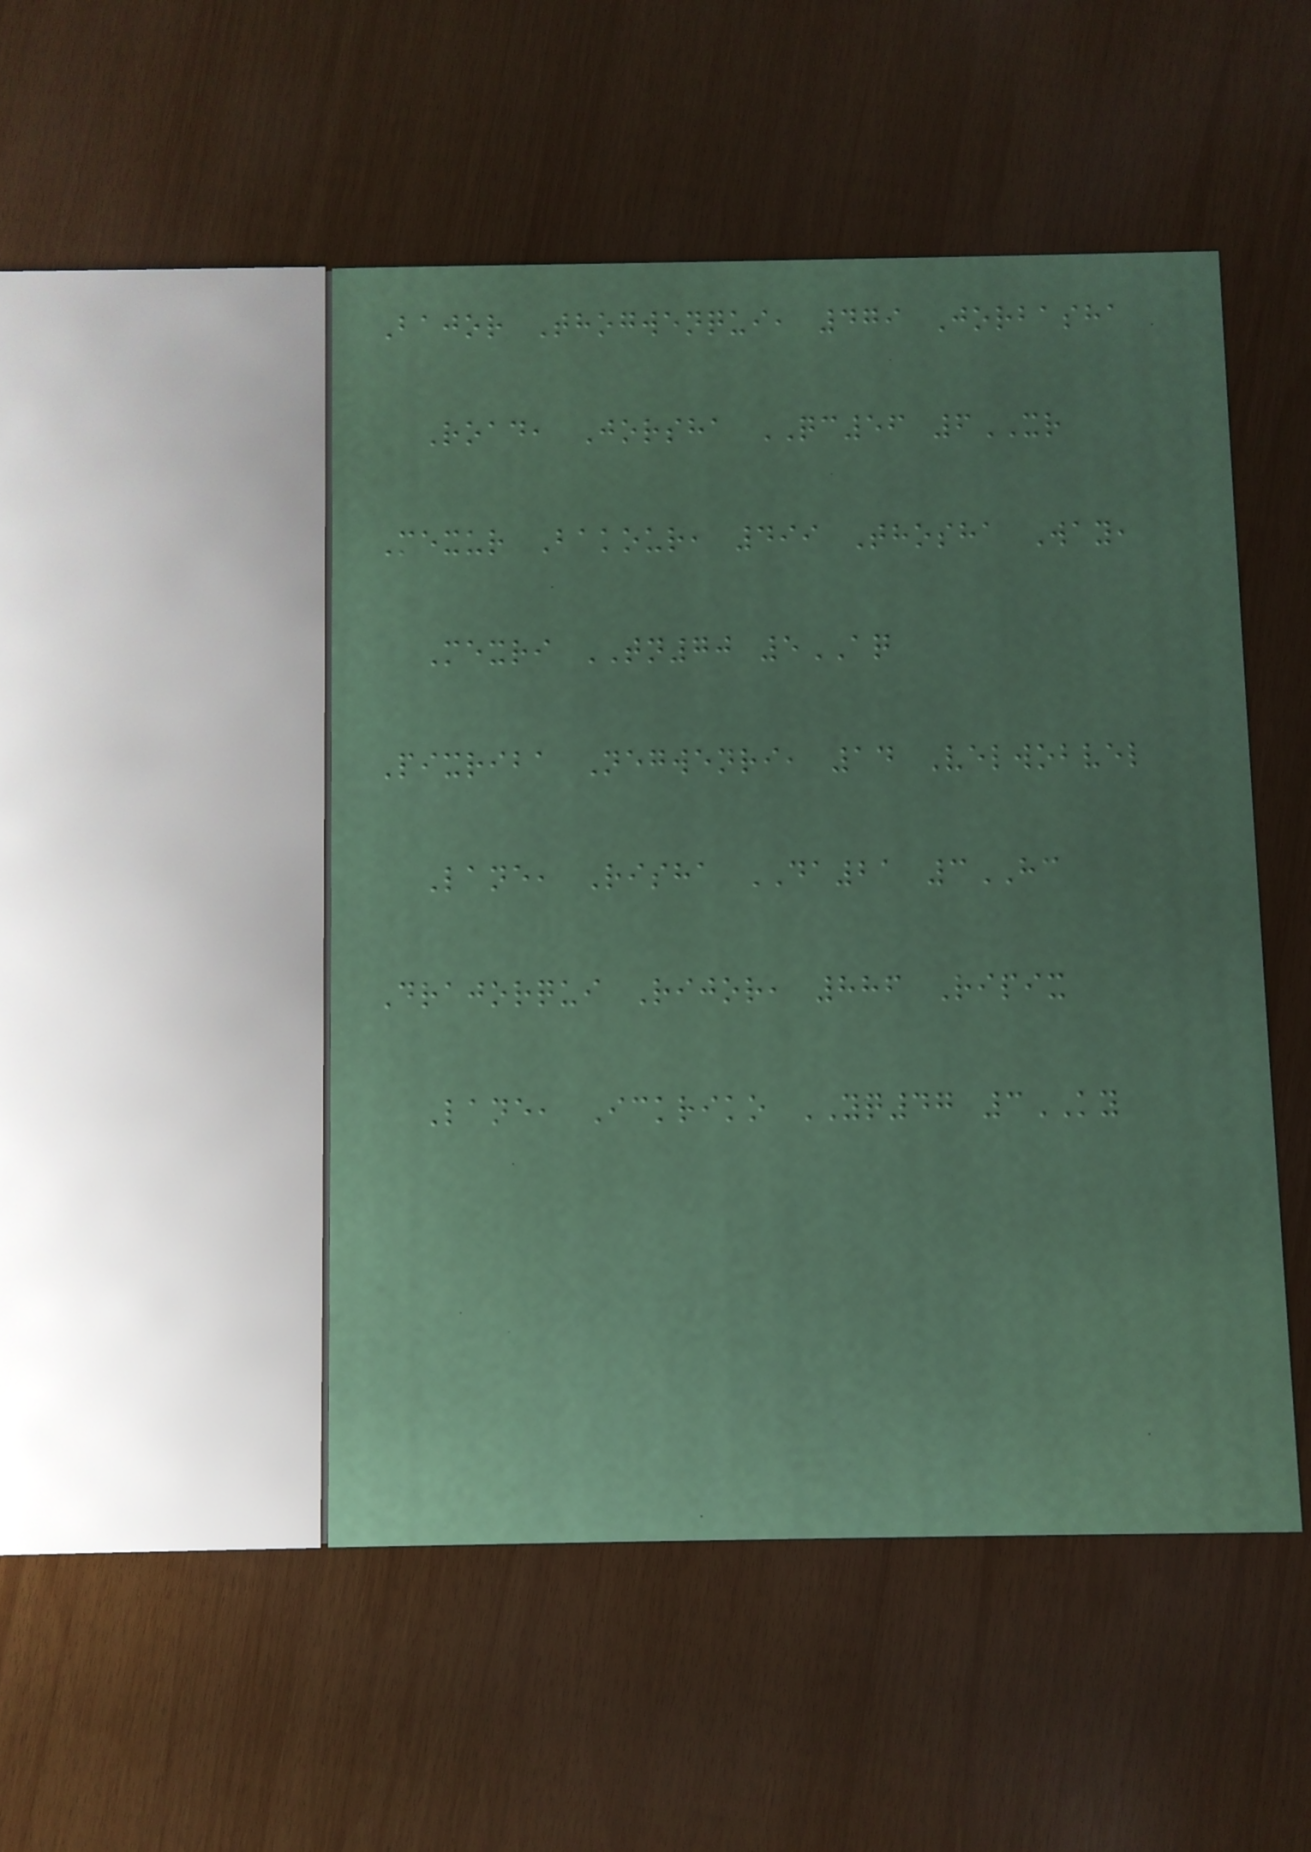Bajor Thogwenqui, 479 Jorbasha
Road, Jorsha QC56 6XR
Mexur Bakour, 499 Thosha Way,
Mexri TN70 5AQ
Pixriba Negwenri, 14 Velwobvel
Lane, Risha DA21 3HC
Drajorqui Rijor, 886 Ripix
Lane, Ickriko YQ47 3KY
